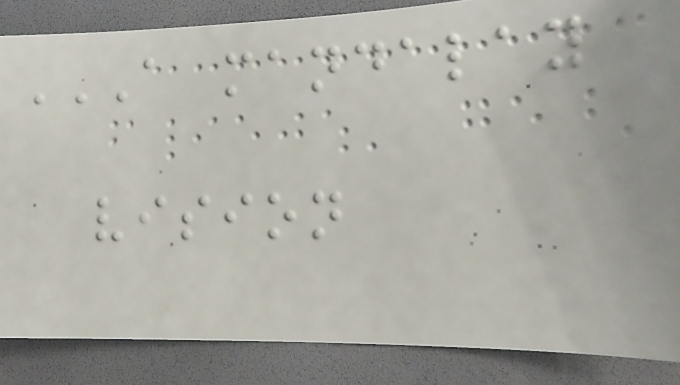A MANDALAY
VISION
